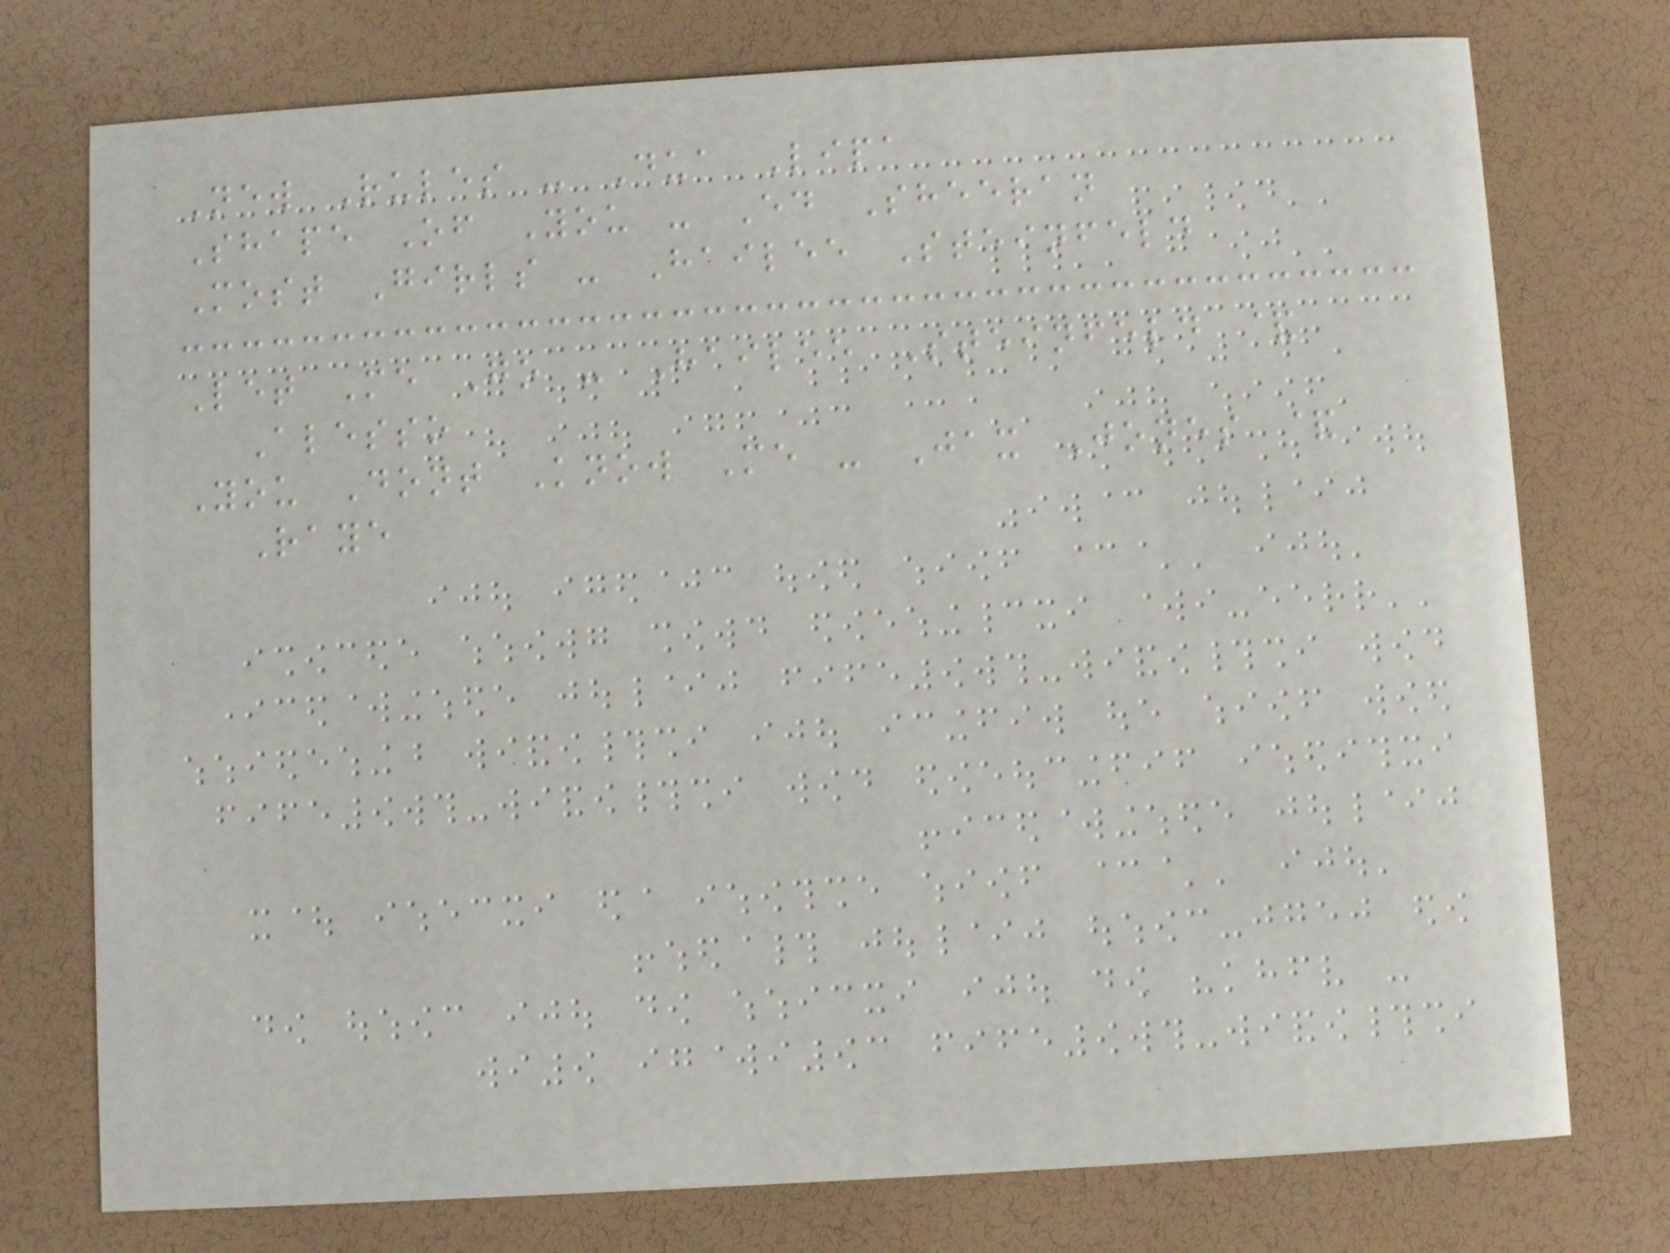New Rules - Dua Lipa
Shape Of You - Ed Sheeran
Most Girls - Hailee Steinfeld
Let Me Go - Hailee Steinfeld &
Alesso
You Dont Know Me - Jax Jones &
Raye
